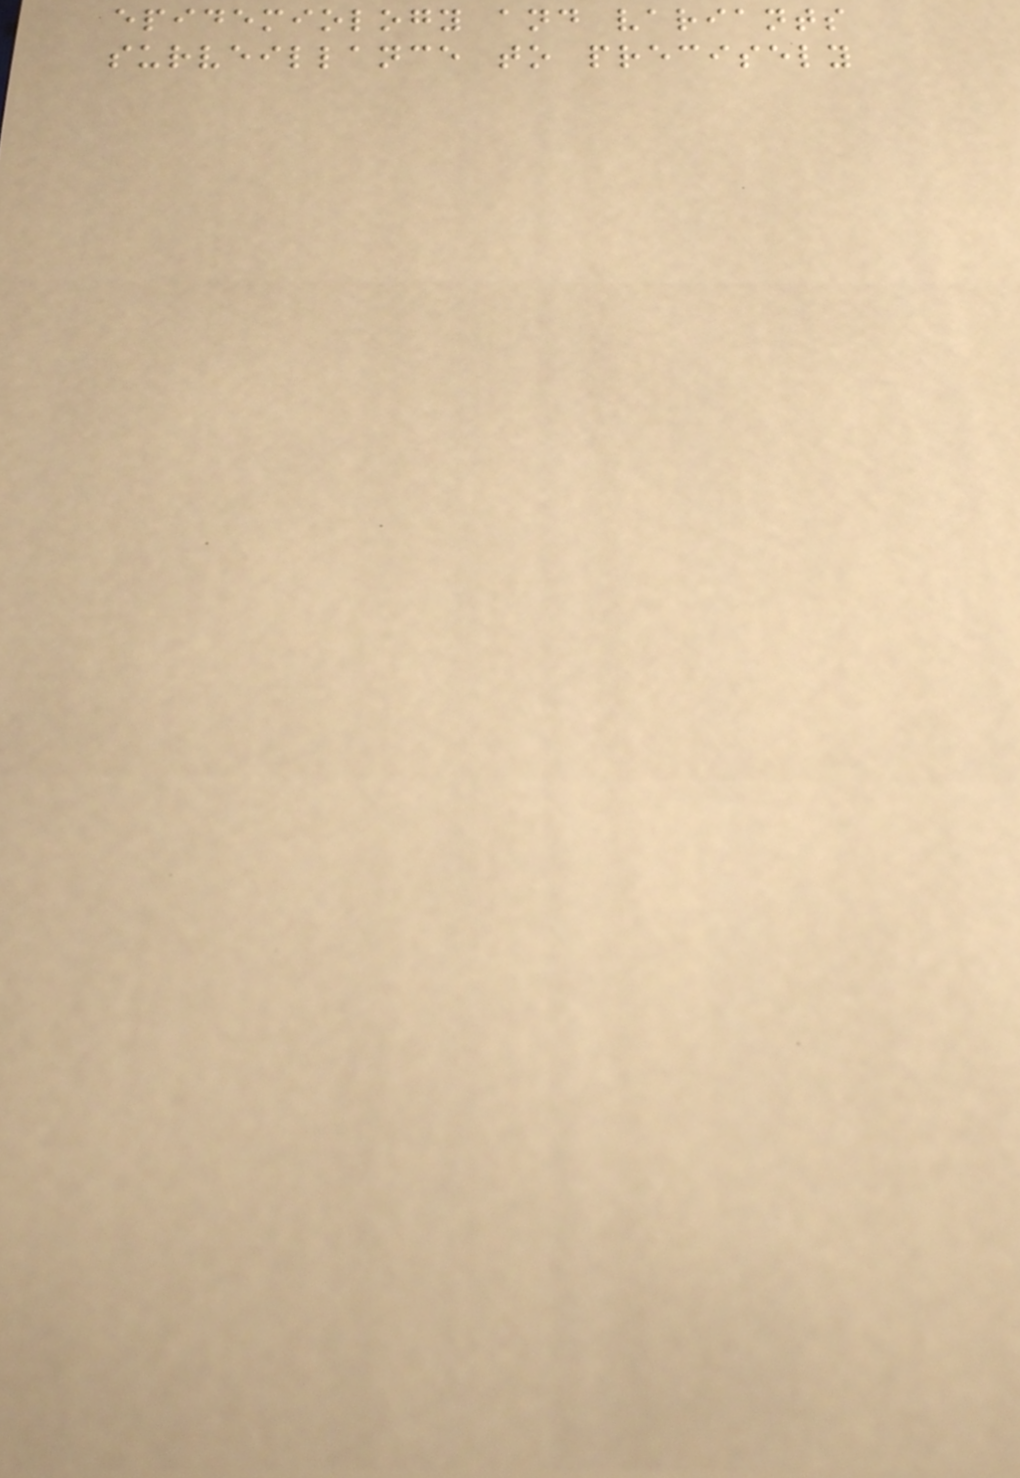epidemiology and variants
surveillance to precisely
